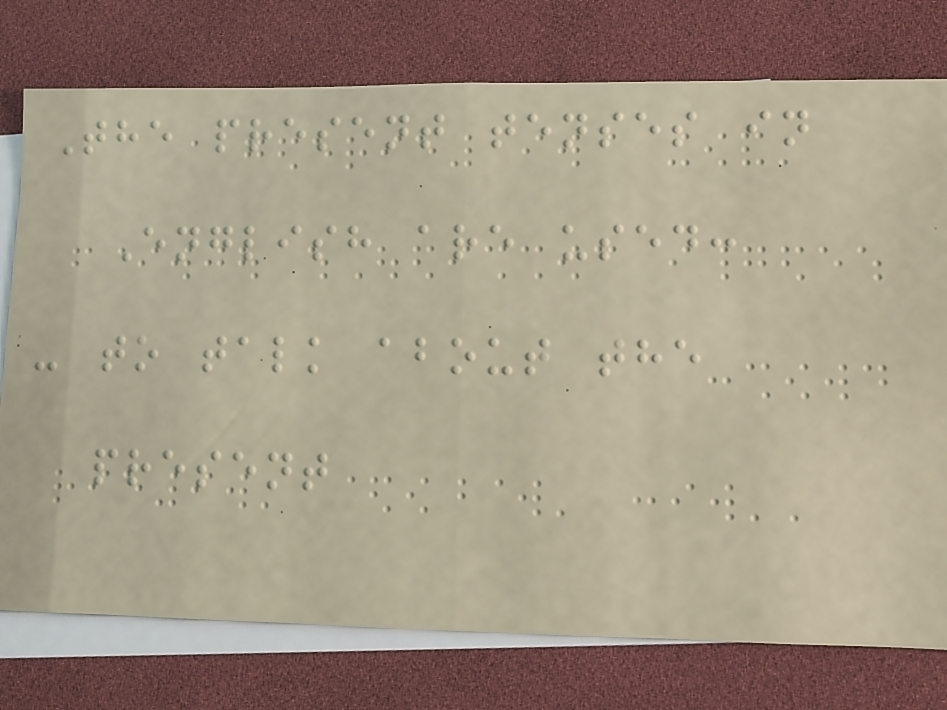The present tenses in
English are used:
- to talk about the
present
